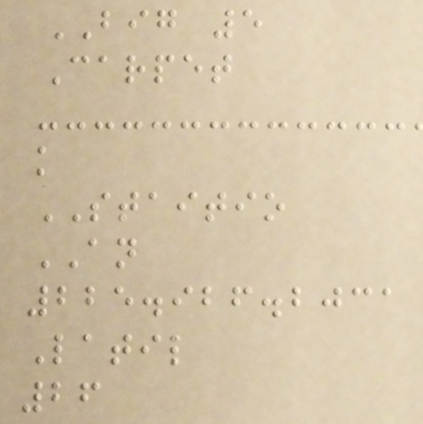BIG 5
Carpet
k
STAITIO
AN
225.926.2031
Latil
26
